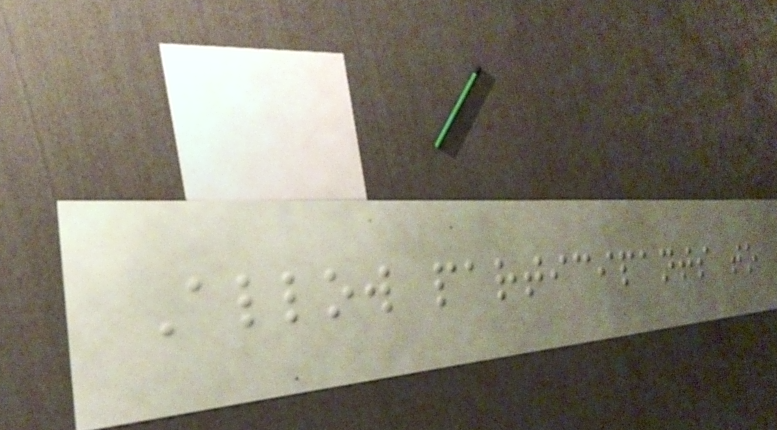Allow participants to
